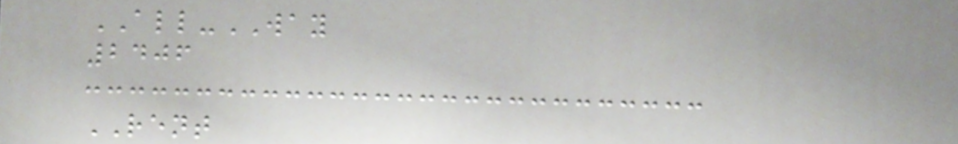ALL-WAY
2406
RENT
